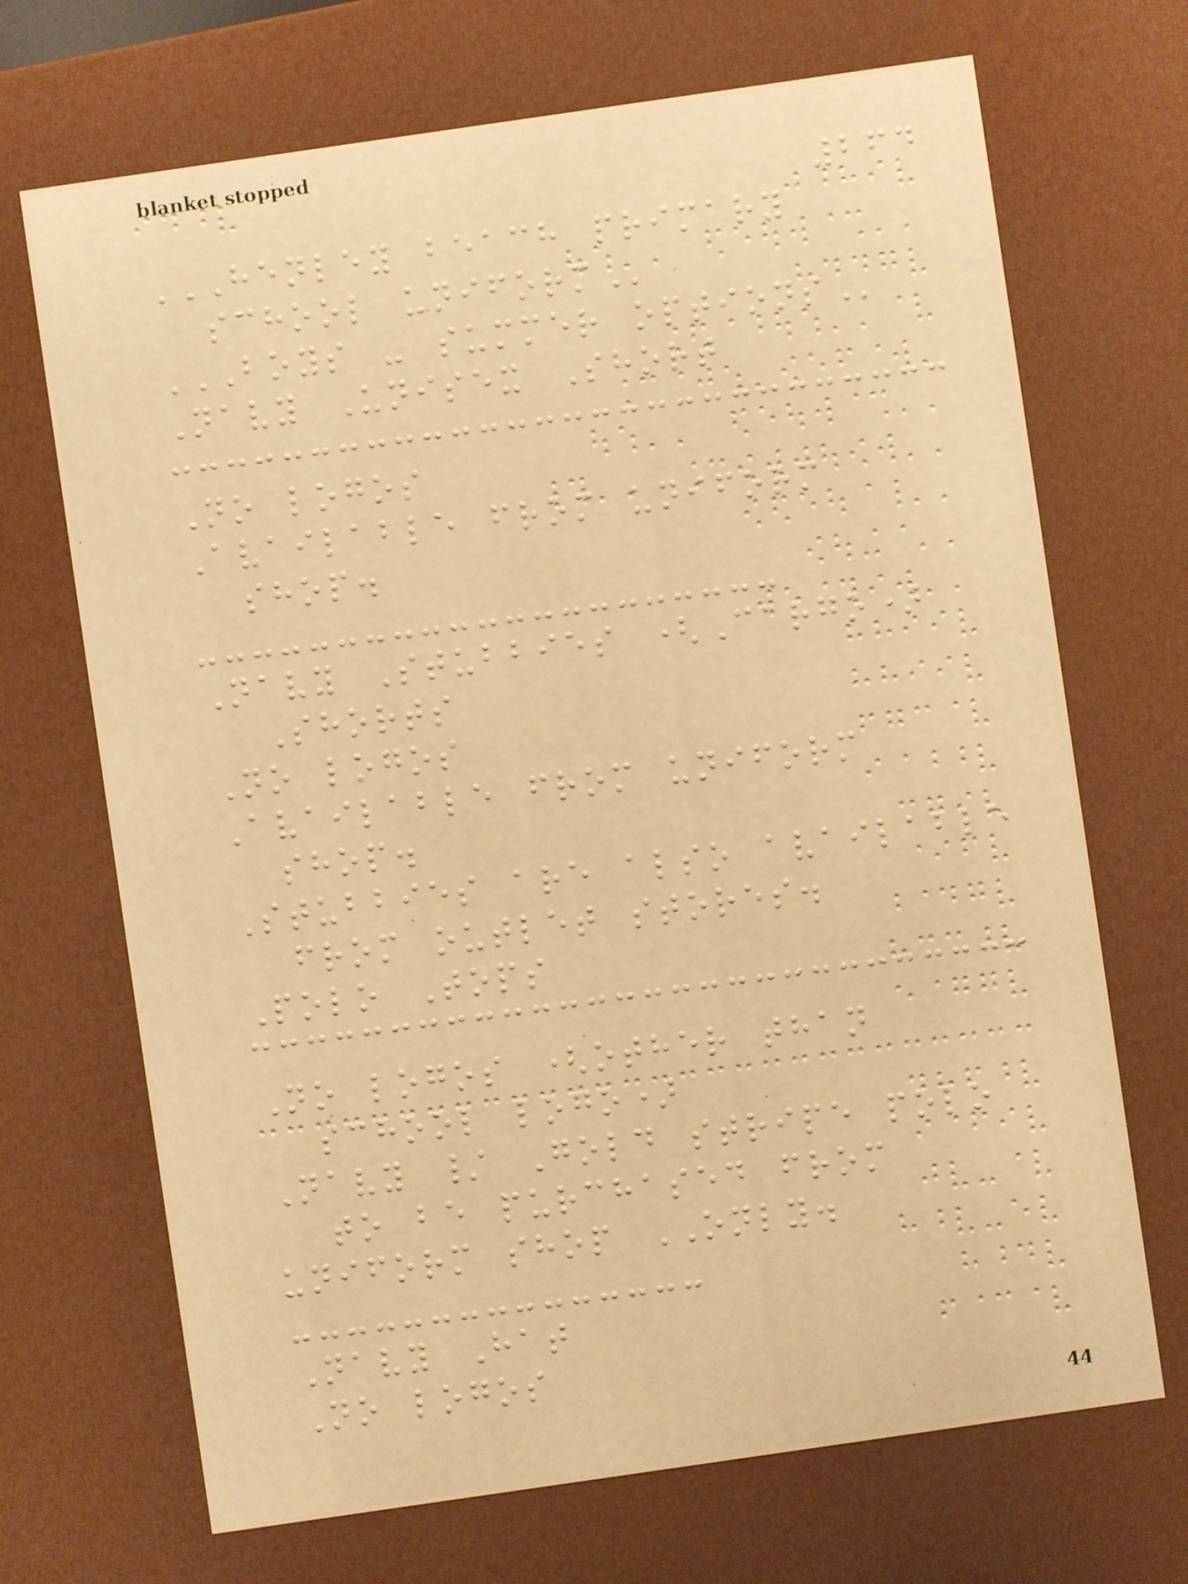264
HENLEY BEACH PRIMARY
SCHOOL UNIFORM
BOYS - SUMMER OPTIONS
Navy Unisex Short
No logos
Available from uniform
shop.
Navy Stubbies (Cargo)
Shorts
No logos
Available from uniform
shop.
Stubbies are also available
from outlet stores.
Polo Tops
No logos (other than
school logo)
Navy / Gold stripe polo
to be purchased from
uniform shop ONLY.
Navy Hat
No logos
